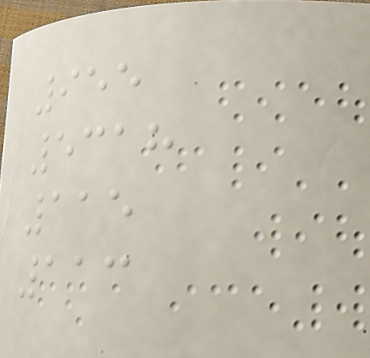955
5318
115
113
